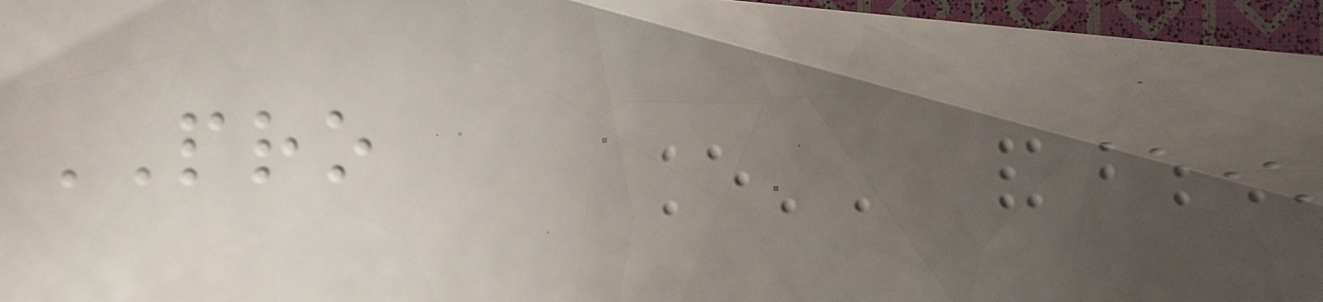PRO
